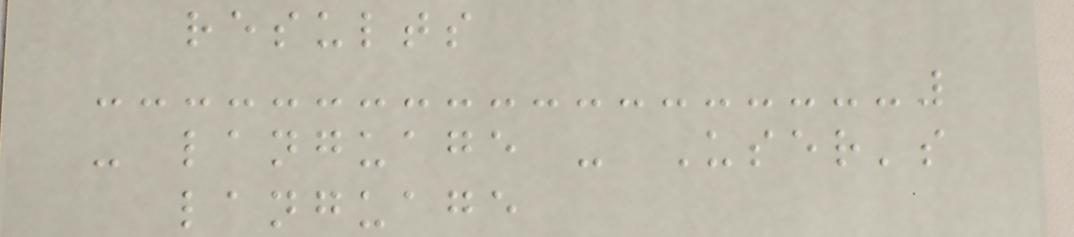results
- language - User's
language
